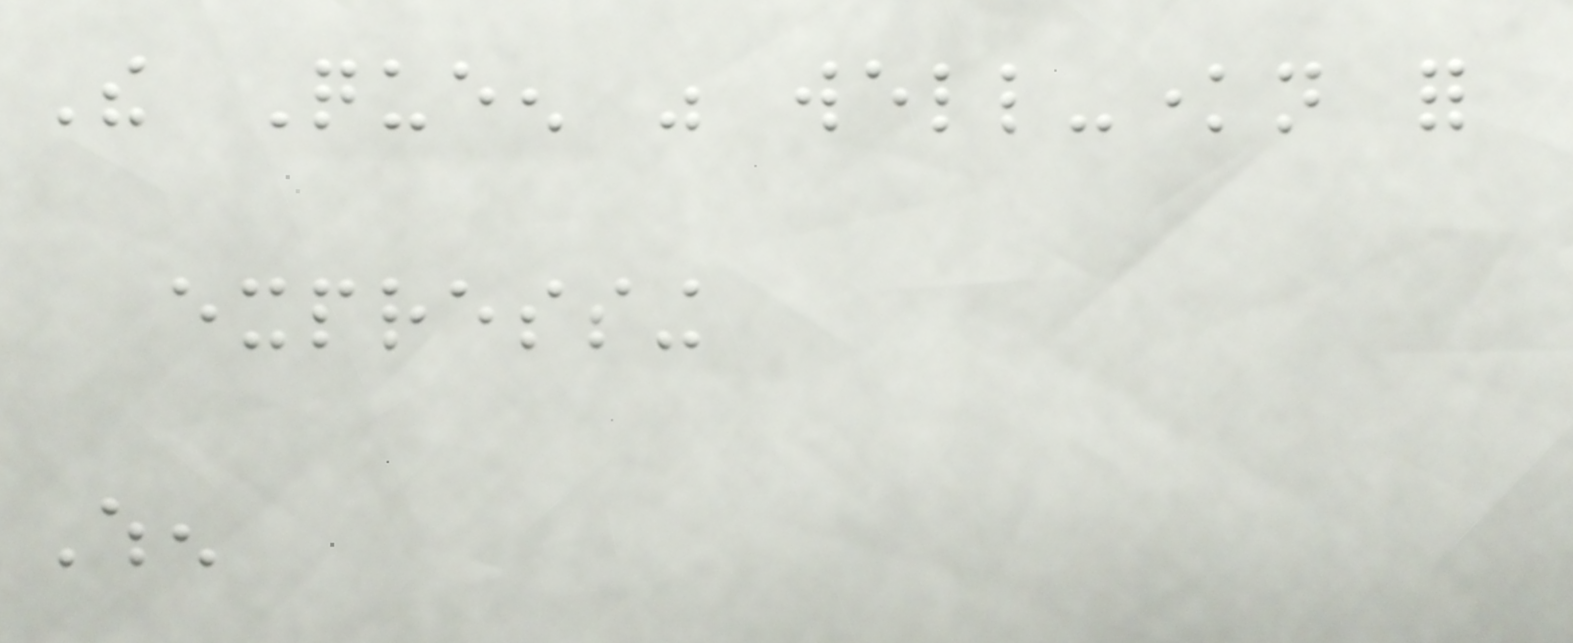The Queen was well-known for
expressing
When
